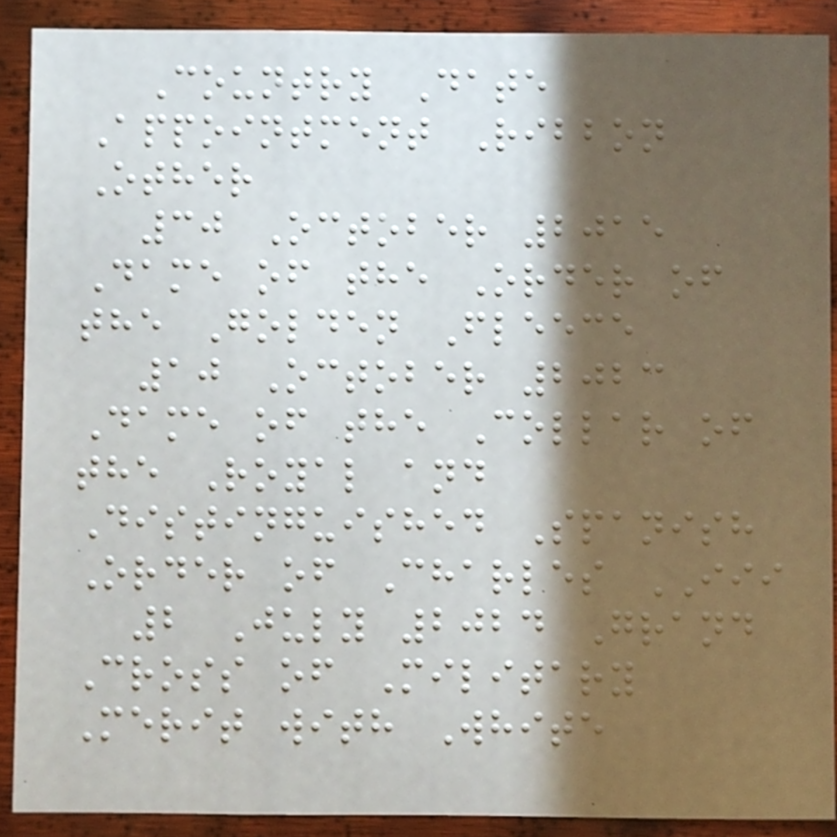Country Date
Appointment Ribbon
Other
30 October 2015
Dame of the Order of
the Golden Fleece
10 October 2023
Dame of the Collar of
the Royal and
Distinguished Spanish
Order of Charles III
2 July 2024 Grand
Cross of Military
Merit with White
